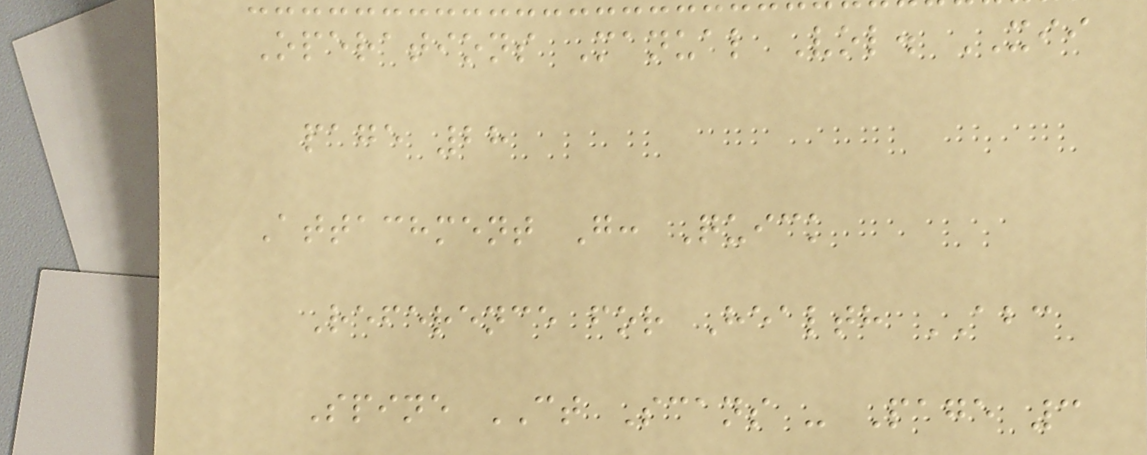Operations Manual Vol. XII
page 28
Attachment G: Quick
Reference for Health ABC
Spine CT Scans - Page 3
